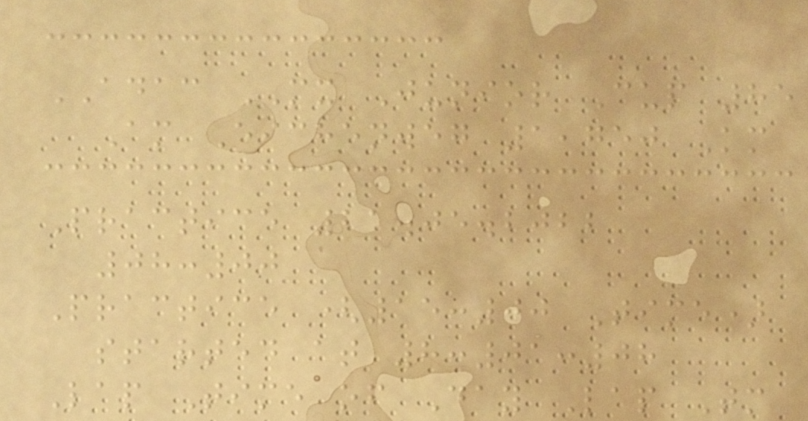ADAC MX Junior Cup 85
Am Eichenweg 1,750 Km
Practice 21.05.2022
08:00
Practice (15:00 Time)
started at 8:01:08
Lap Time of Day Lap Tm
